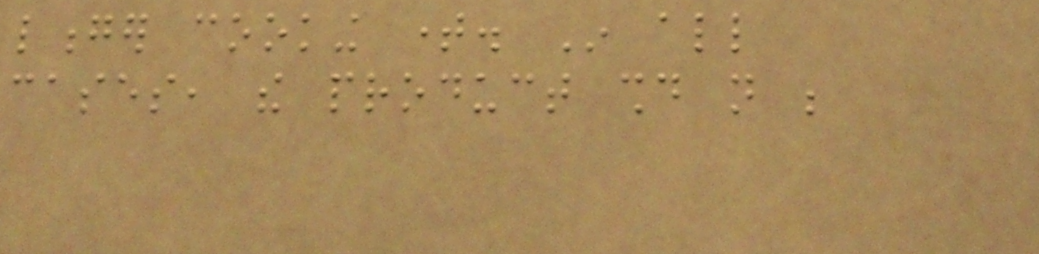longer cooking time. In all
cases, the product should not be
